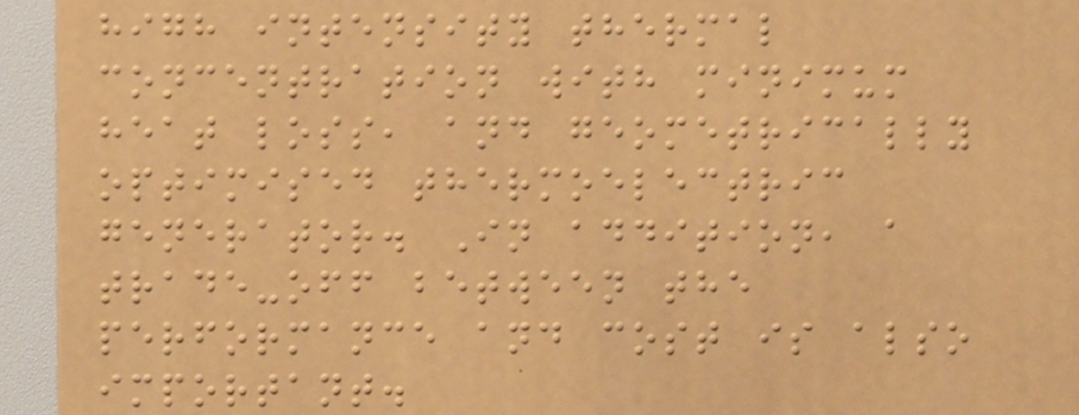high intensity thermal
concentration with minimum
heat loss, and geometrically
optimised thermoelectric
generator. In addition, a
trade-off between the
performance and cost is also
important.
